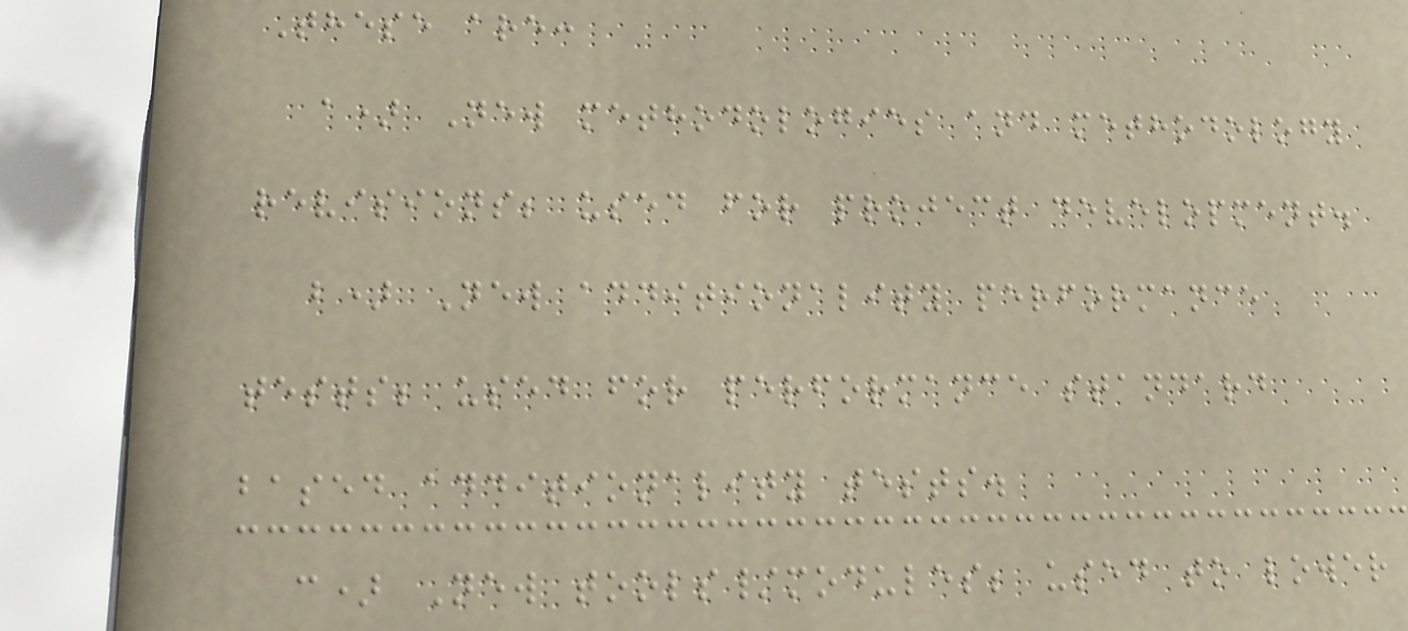These are:
a) New methodologies and methodology
revisions; used for project development.
b) New additionality performance
tests; used for performance standard
based additionality tests.
c) New tools/modules; used to lower
